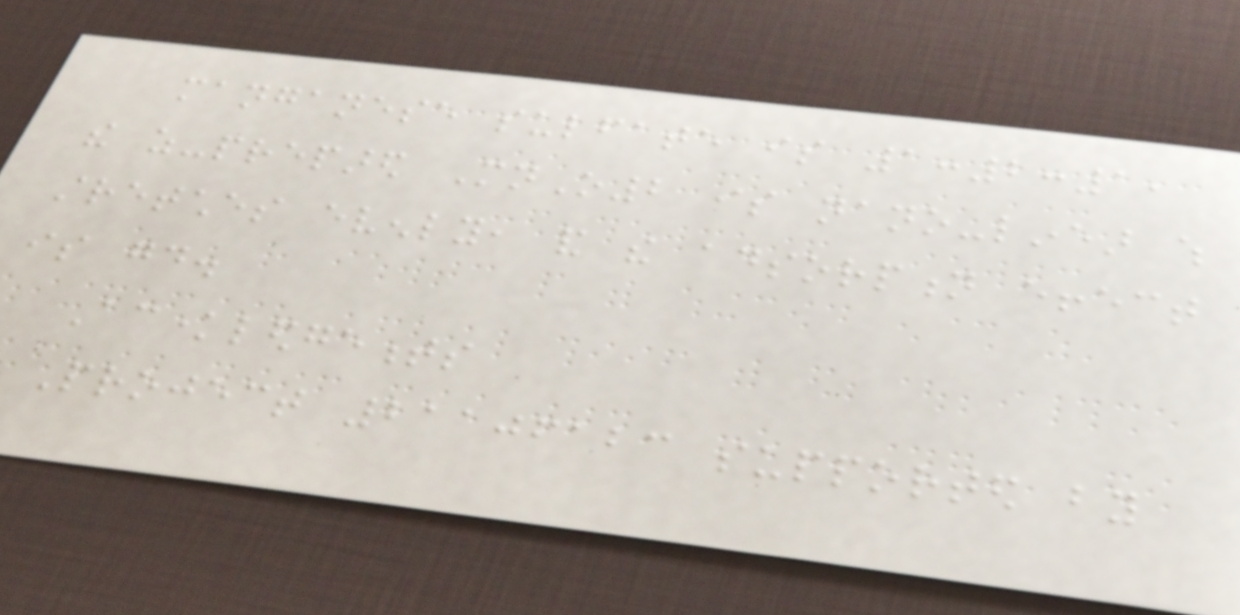manganese sulfate is 1:2:1,
the as-prepared MnO2 is nano-linear which
stretches evenly, and the adsorption effect
is good.
Acknowledgements
Project 21106123 supported by
